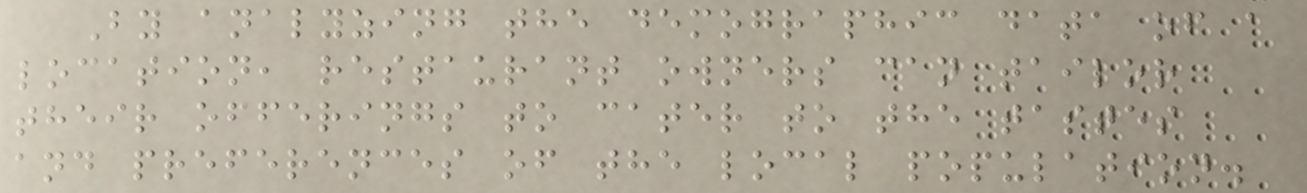By analyzing the demographic data of a
location, restaurant owners can tailor
their offerings to cater to the tastes
and preferences of the local population.
